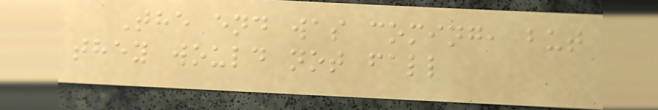The end was coming, but
they would not fall
